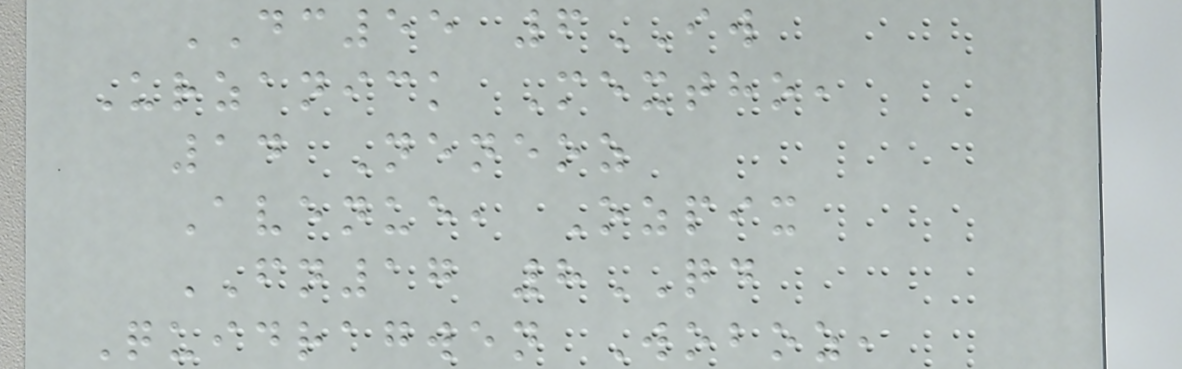DC55 6IW
Urzanick Mextho,
14 Neneoz
Avenue, Ozpix
FN17 8QD
Quidragwen Woboz,
